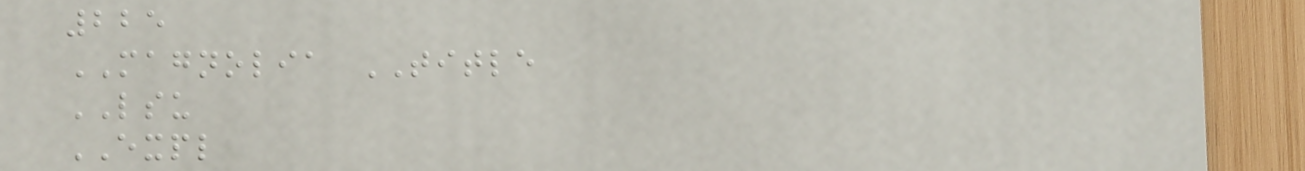225
MAGNOLIA TITLE
LSU
EXPL
